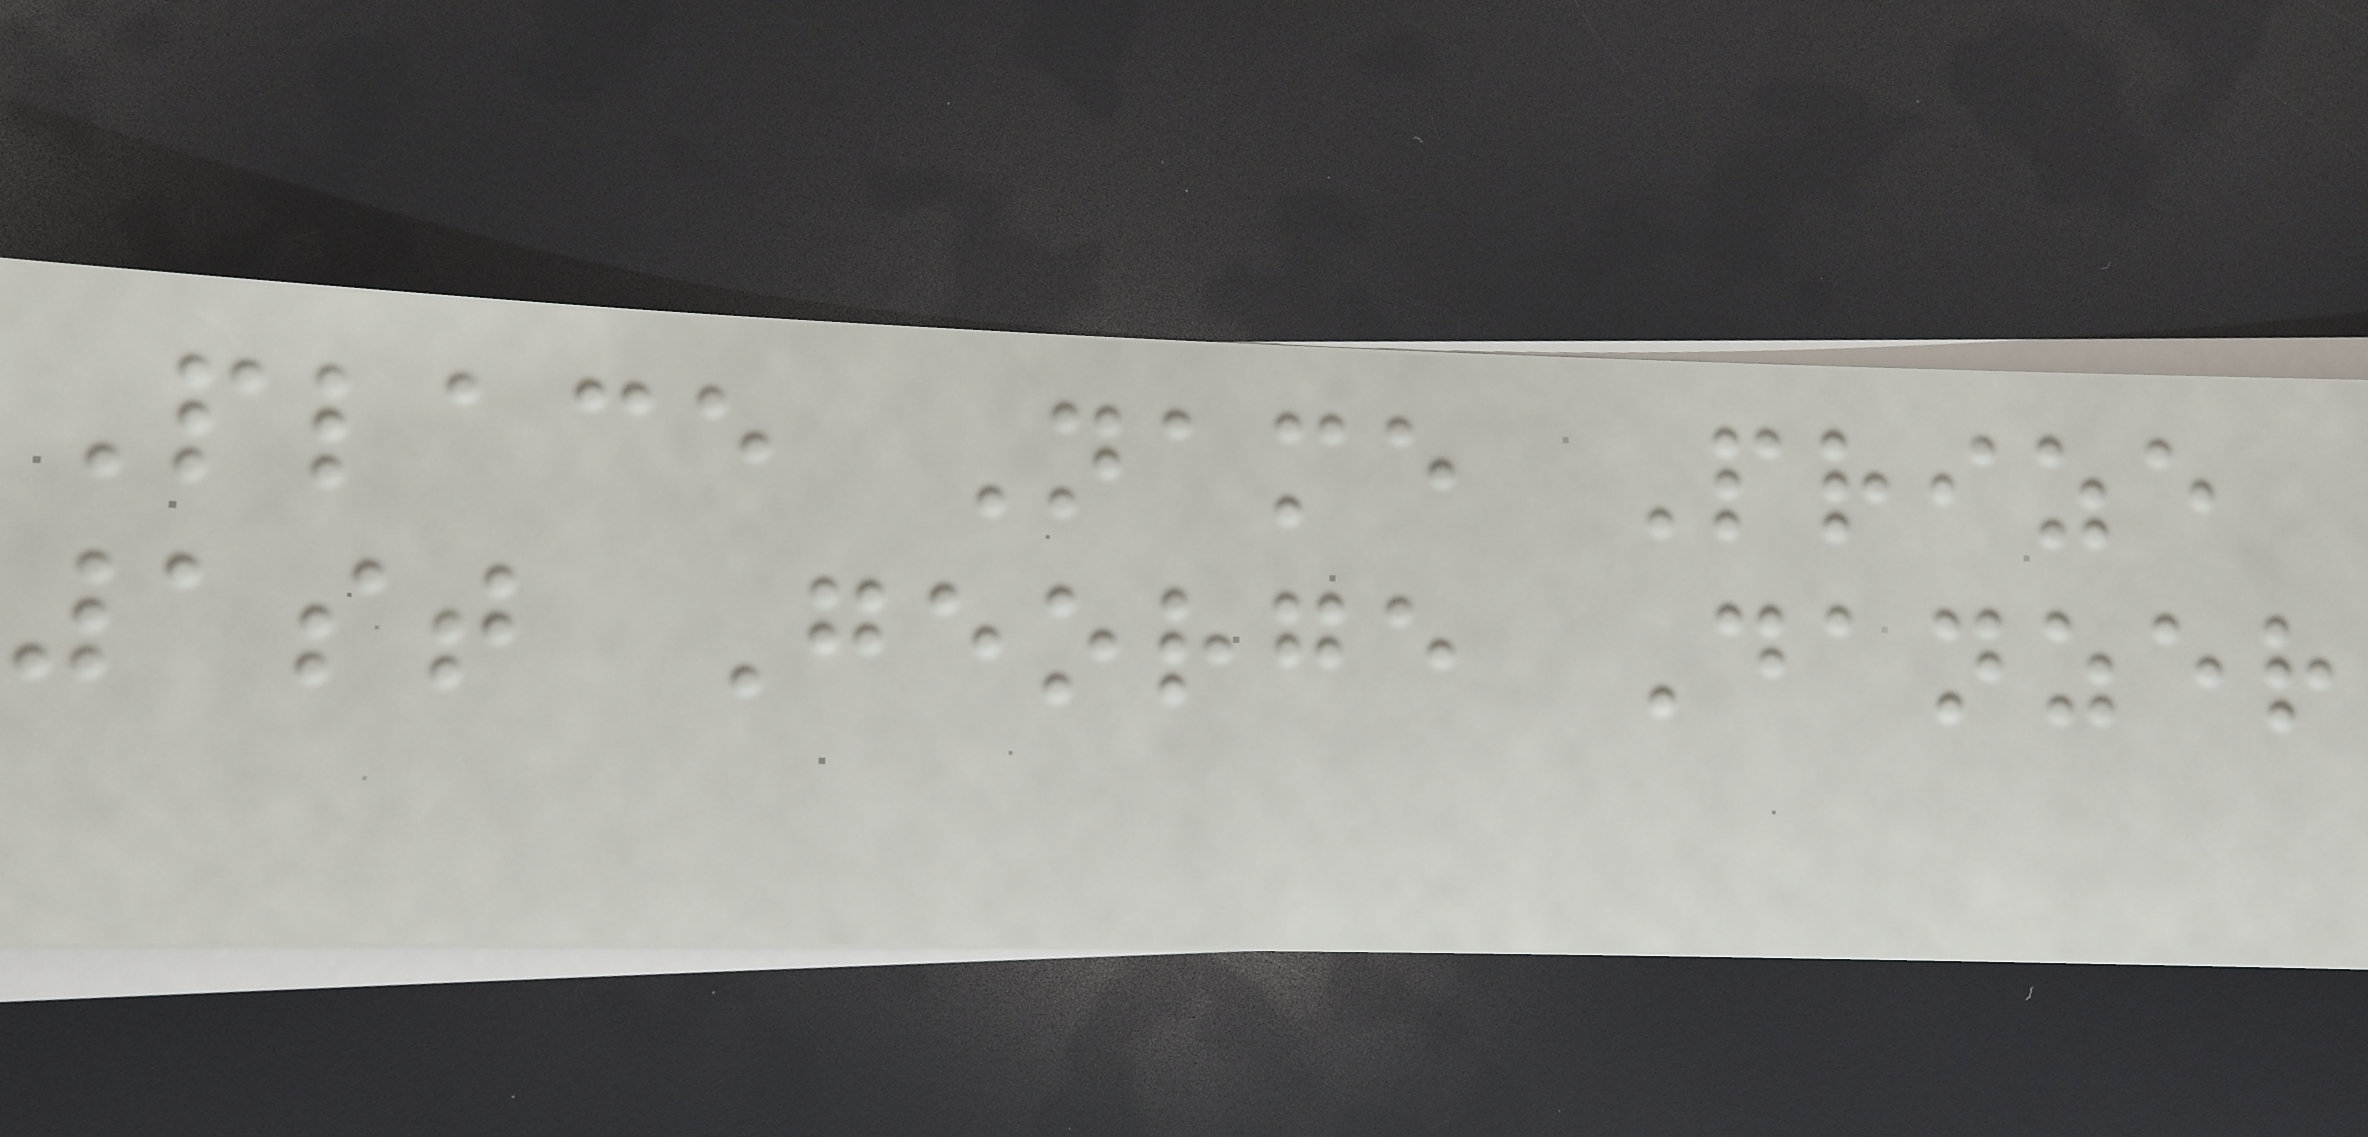Place Name Prize
1st George Danzer
